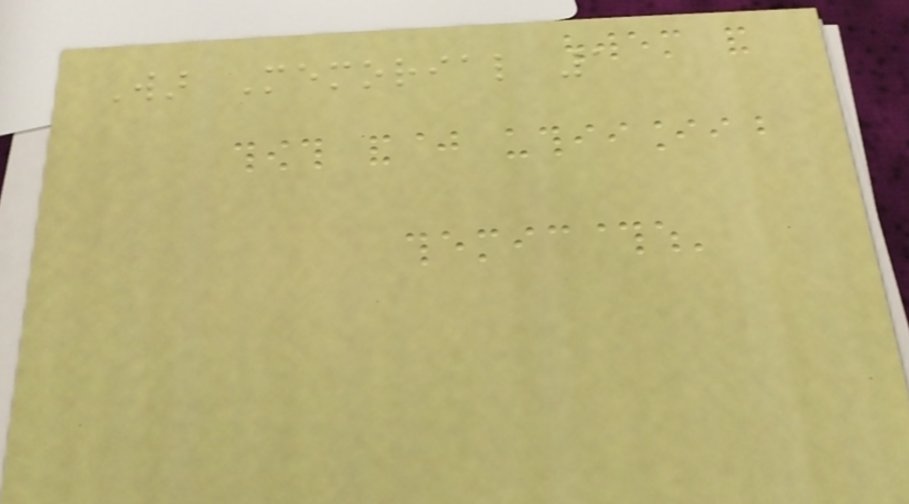War Memorial 1
